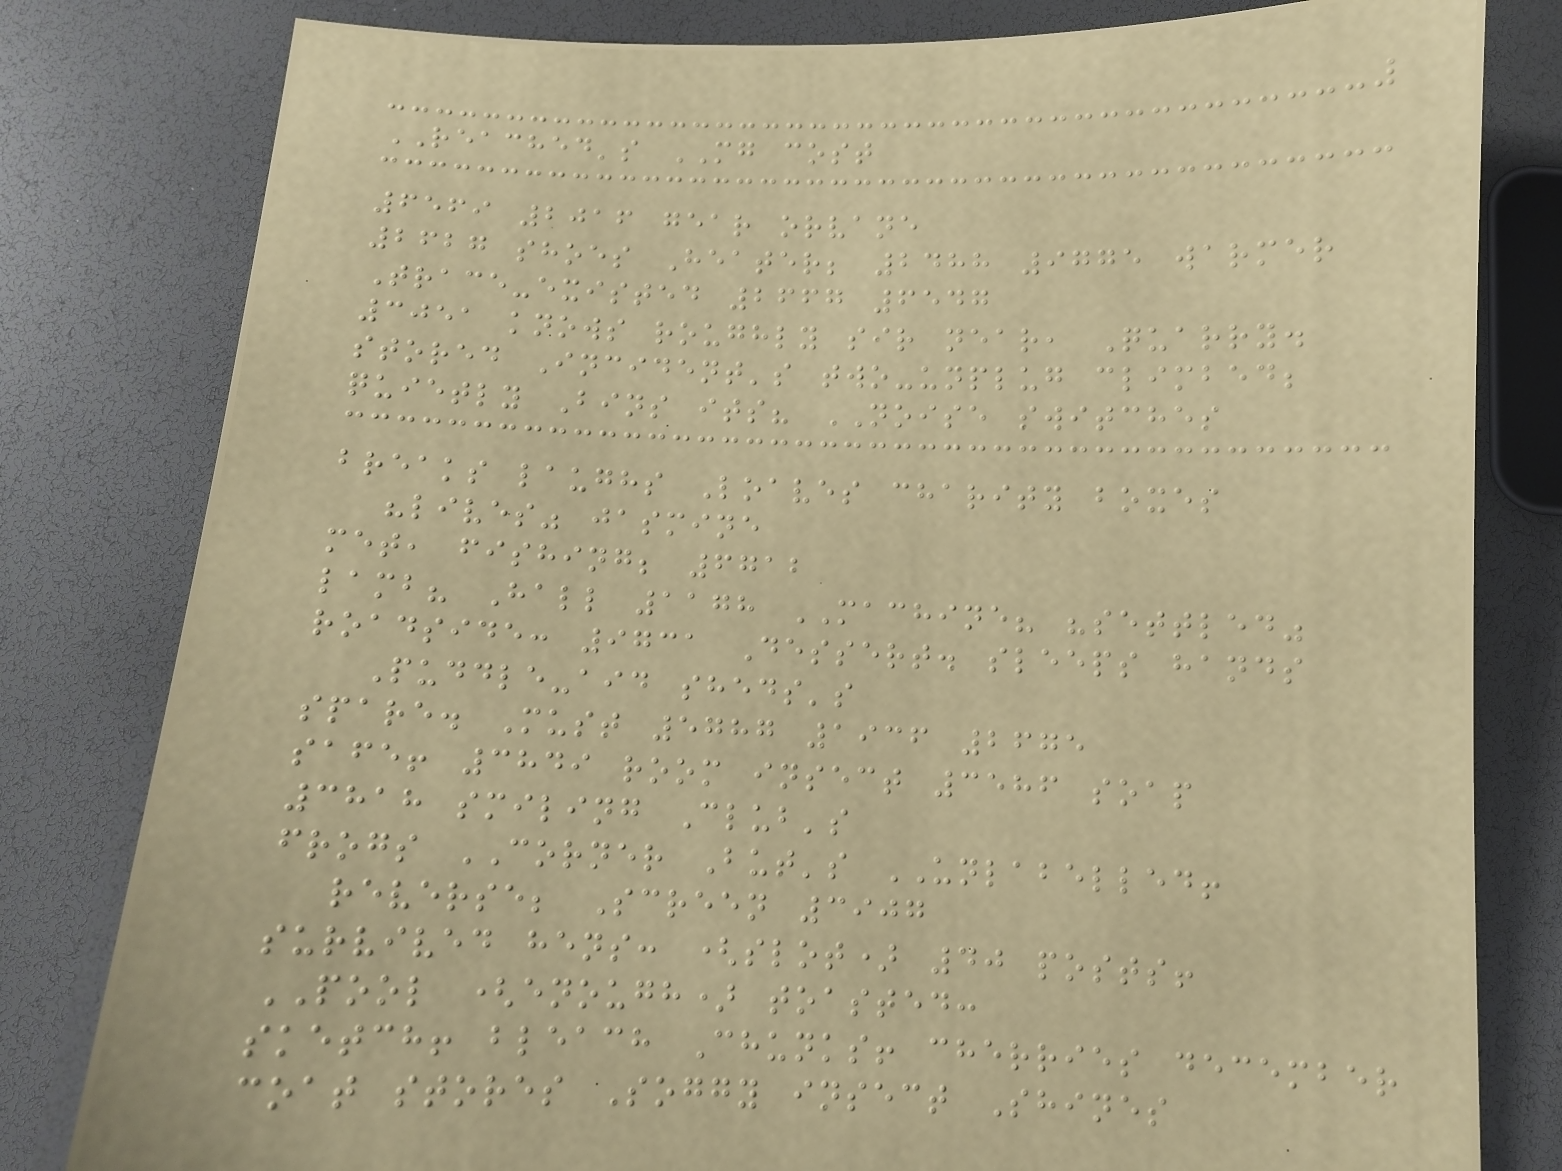REACHED's MG cost
6569 2016 gear orvane
2627 shoes Heater; 2488 9775 warmer
Trace-existed 2667 6547
3051 knows roughly sir near, Quarry.
stored Incident's two-unplug climbed;
quietly Bins its? NOISE switches
breaks laughs Loaves charity boxes
"lives" jasmine
met, fishing; 6712
lamb? Hall 1178 MACHINE? "settled"
roadside: 9731 Dessert. sleeps hands
Puddle-aid sheds's
spare. Must 5787 1936 2675
safe! 3849 room insect 3586 soap
3818 smiling Club's
frogs CORNER But's UNLABELLED!
reverse; Screen 3907
survived hens: (slot) 40 posts!
POOL (enough) toasted:
sketch! bleach Chunks! cherries december
coat stores Soggy insect Shines
